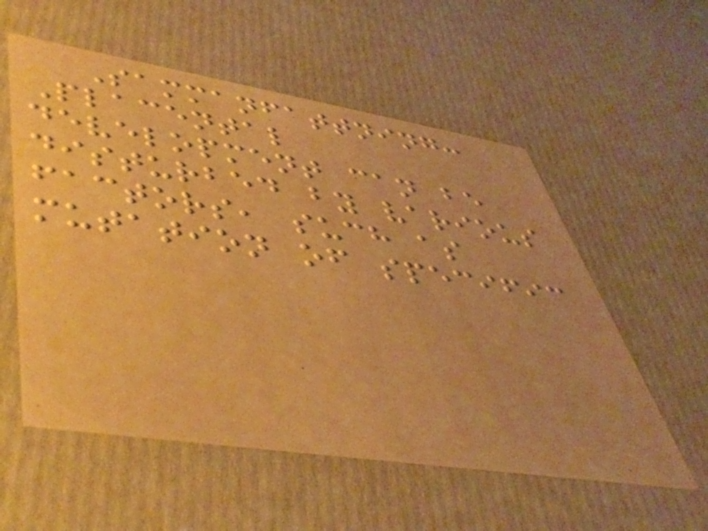Sammanfattning:
Placental
development can be
disturbed by various
factors, such as
mutation of specific
